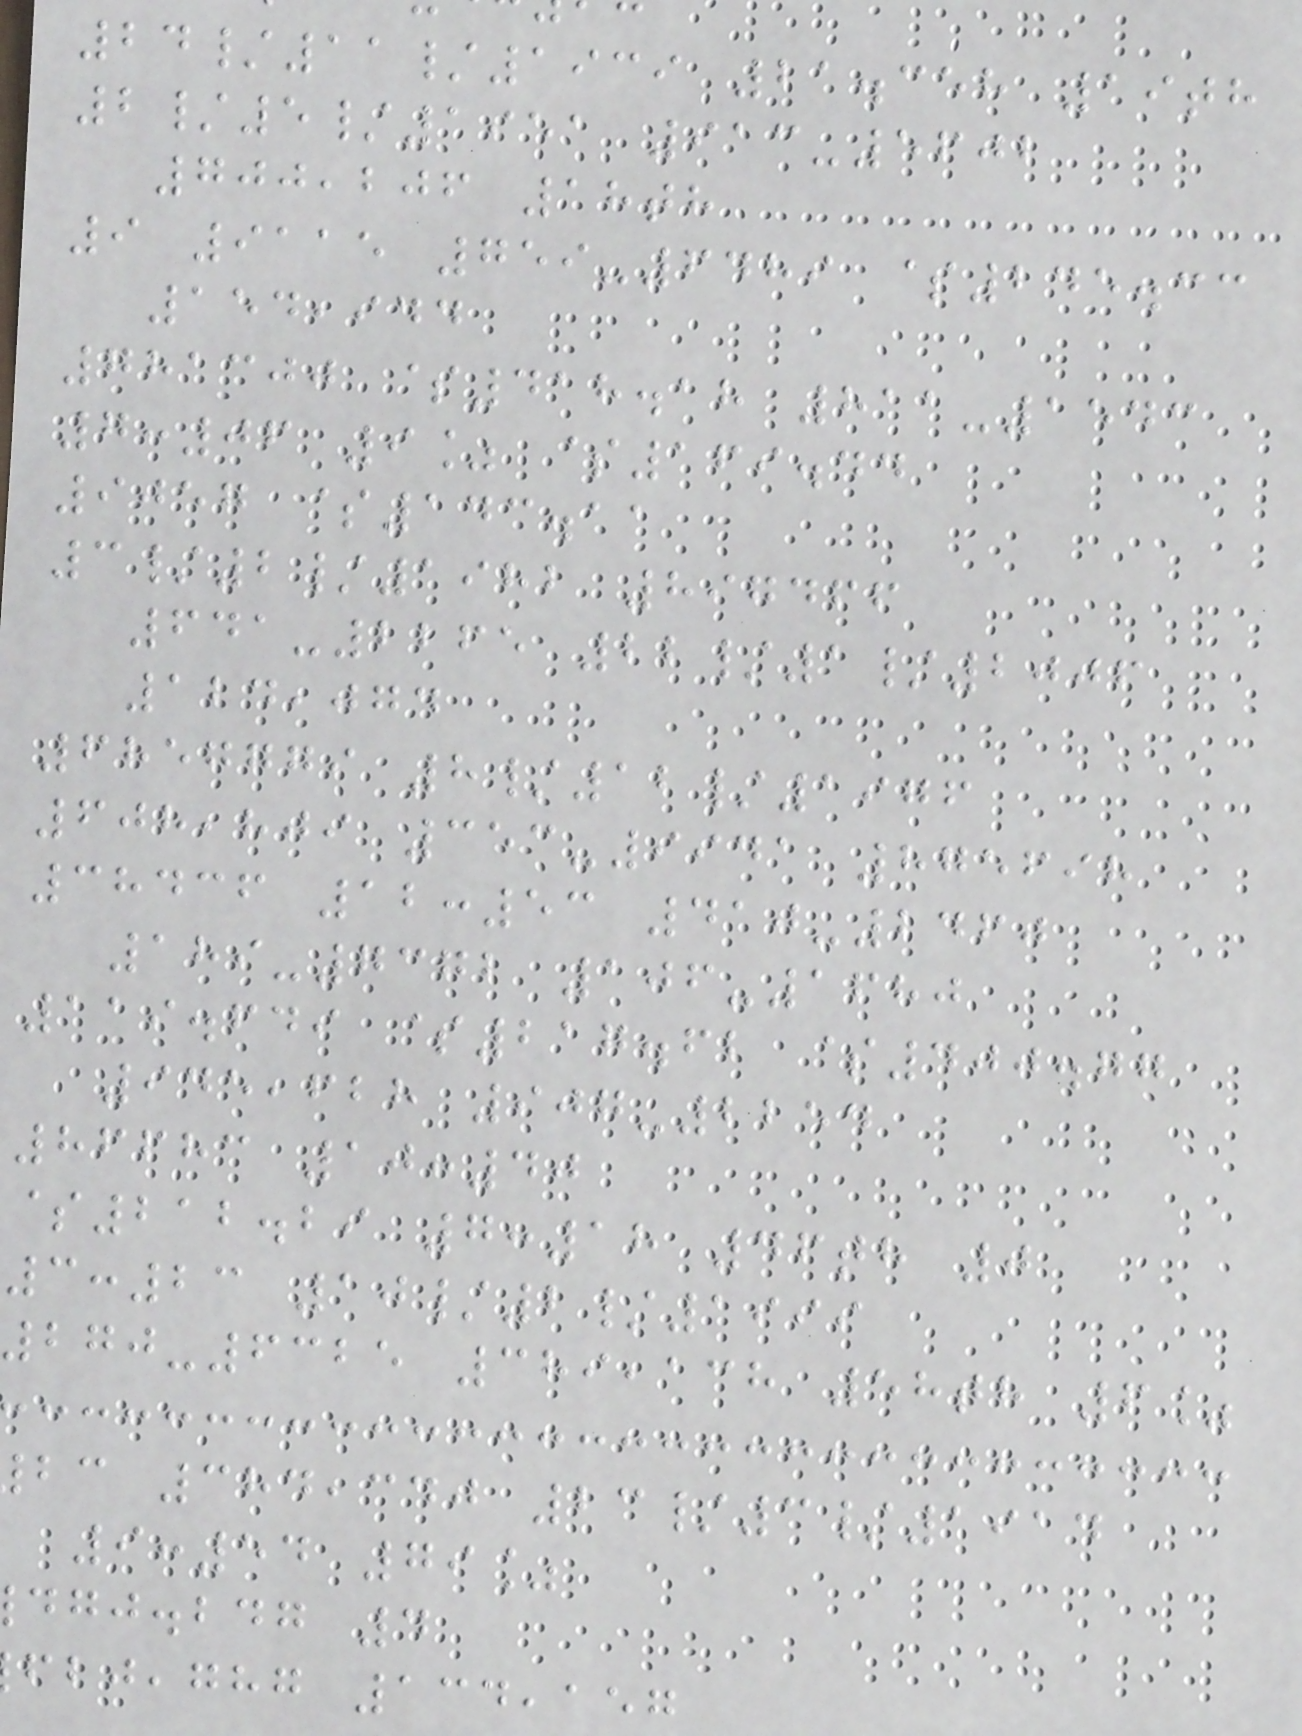24/11/1939 21.358 19th
2/5/1951 913-5602
700,206 18th
9 9115 759-6489 $245.33
154,944
781300 $418.18 811-1543
7:06 9% $169.44
9057 $143.11
3/2/1982 897466
641-2265 22/1/2006
124,074
6857779 8/12/1976
608,809 353-9941 875698
38436 12:53 410-2460
189-7372 106-1680
119.649 $217.62 $400.77
945,628 907-2254
86683 10:40
$212.29 7:18 46th 0
3:23 10/2/1999
270-6325 389,138 58th 6%
bc 384,340 23/3/1914
9:54 79%
dgj.bdg 4
,ghg 134,157
